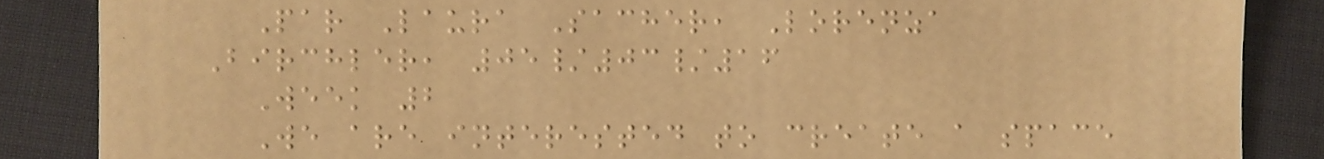Par Laura Sacher, Lorenza
Birchler, 05/03/16
Week 2
We are interested to create a space
